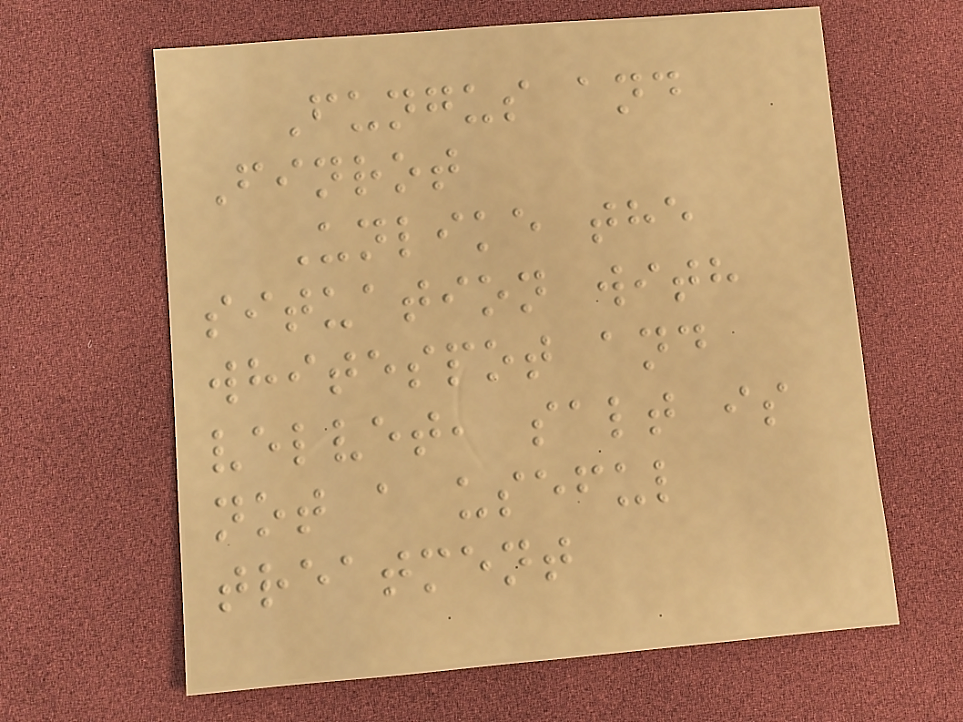Fungus and
Finrot
Unlike the
situation with
whitespot and
velvet, salt is
not a useful
treatment
